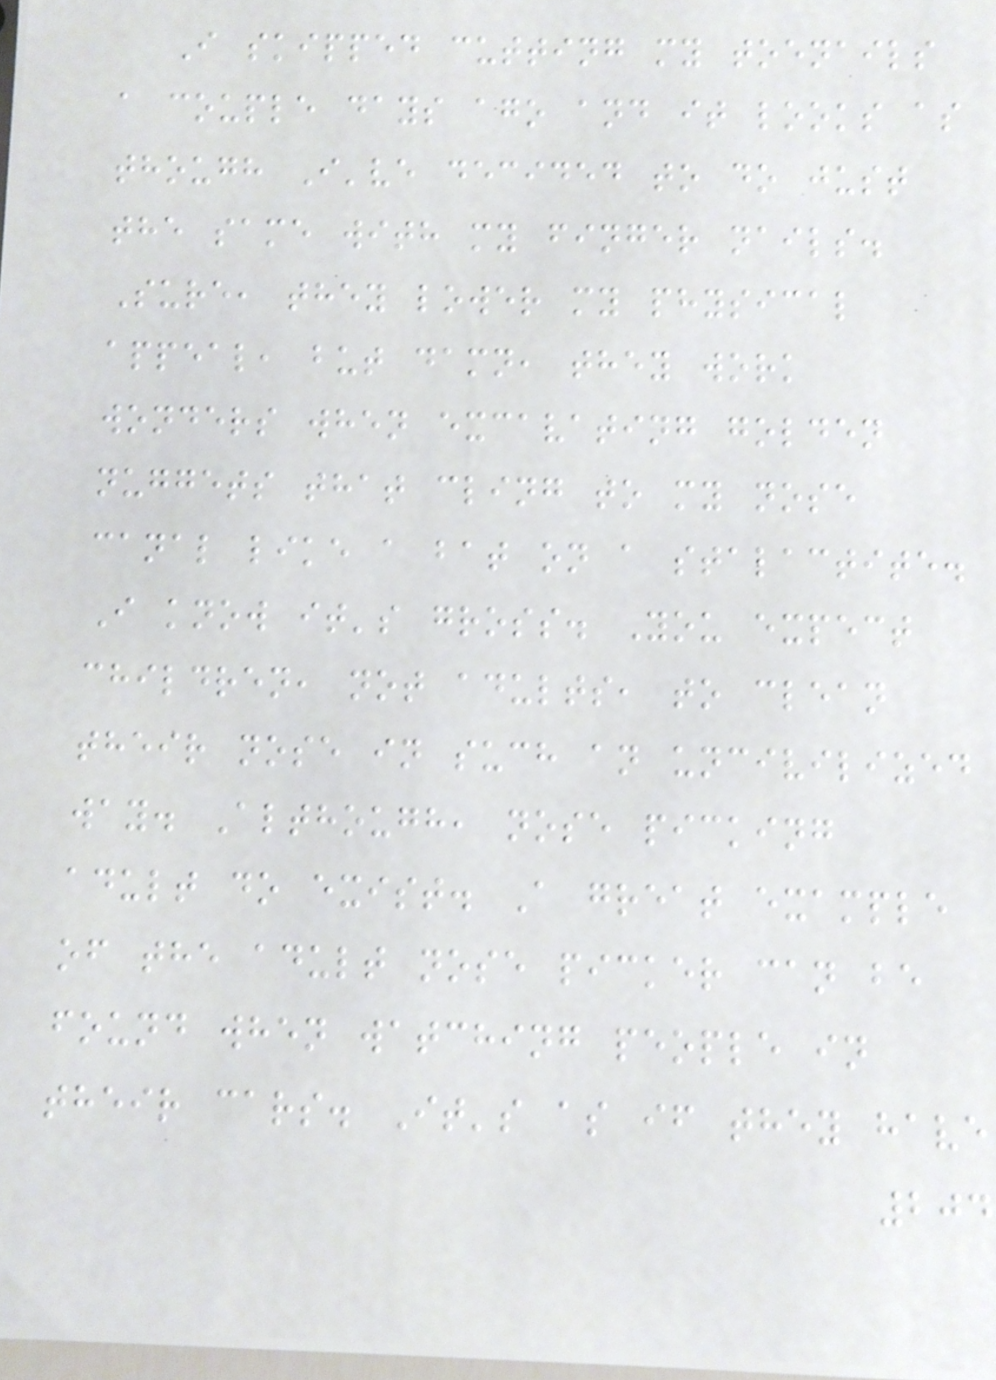I skipped cutting my toenails
a couple days ago and it looks as
though I've decided to do just
the same with my finger nails.
Sure, they lower my physical
appeal, but damn, they work
wonders when excavating golden
nuggets that cling to my nose
canal like a bat on a stalactite.
I know it's gross. You expect
children, not adults, to clean
their nose in such an uncivilized
way. Although, nose picking
adult do exist. A great example
of the adult nose picker can be
found when watching people in
their cars. It's as if they have
204
